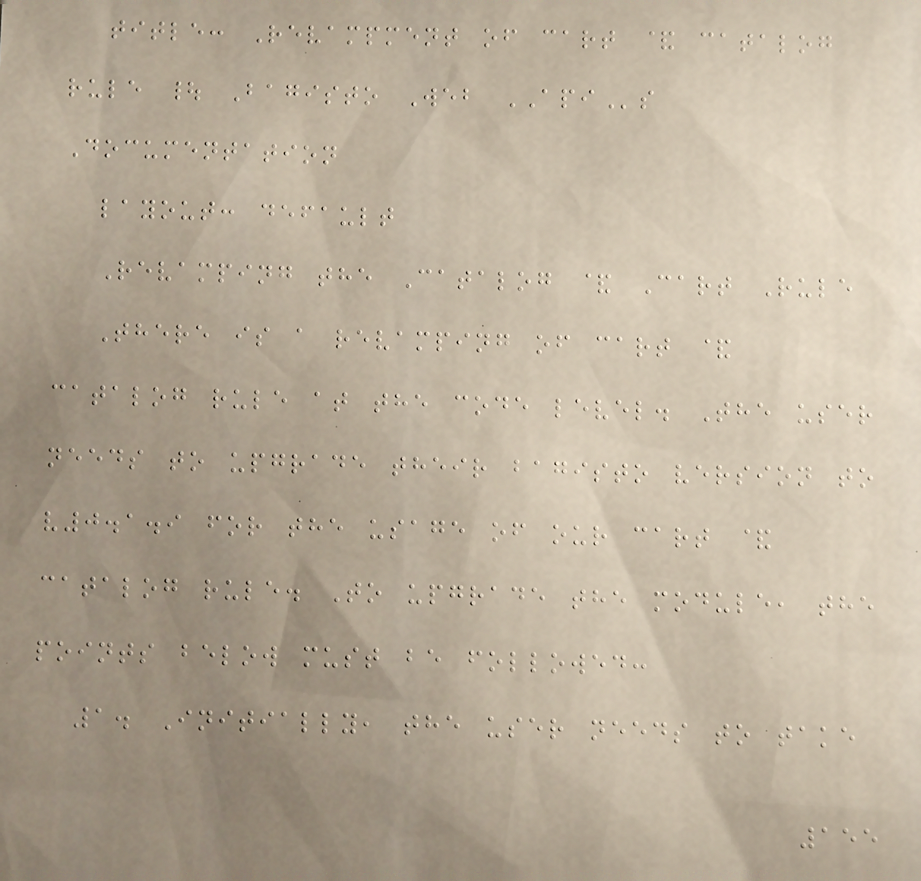title: Revampment of cart & catalog
rule | Bagisto Web APIs
Documentation
layout: default
Revamping the Catalog & Cart Rule
There is a revamping of cart &
catalog rule at the code level. The user
needs to upgrade their bagisto version to
v0.1.9 for the usage of our cart &
catalog rule. To upgrade the module, the
points below must be followed:
1. Initially, the user needs to take
155
